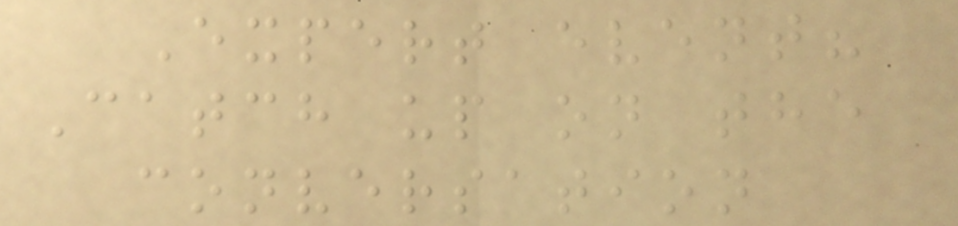Expert event?
Catch up on the
conversation
